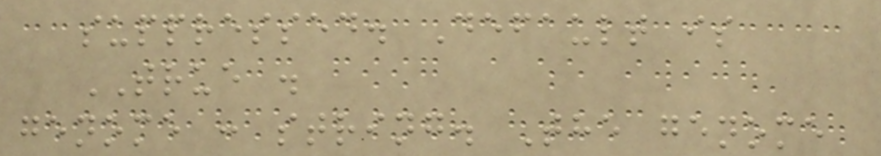suppressed. Default is
TRUE .
genome : string. The genome
